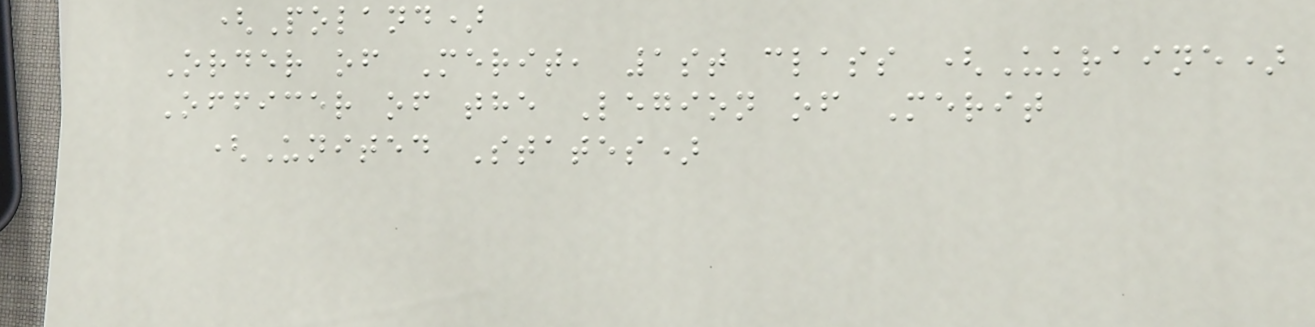(Poland)
Order of Merit, 1st class (Ukraine)
Officer of the Legion of Merit
(United States)
